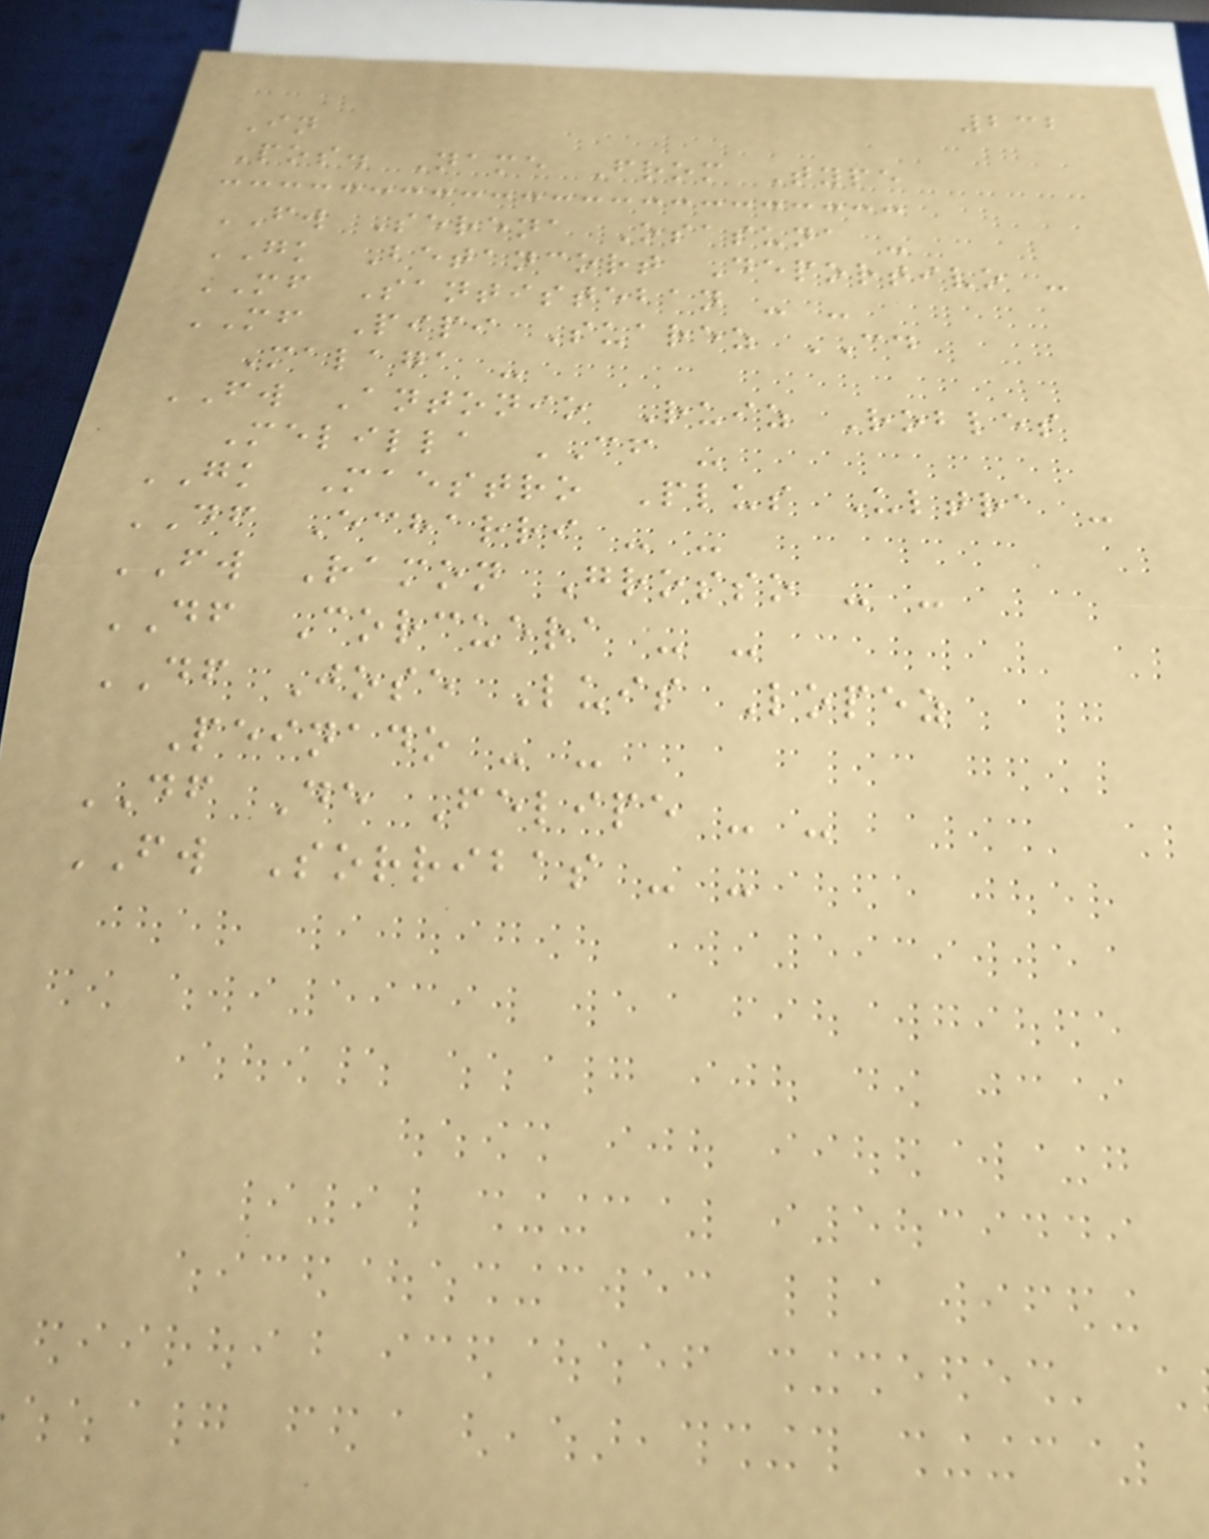232
In
Pos. Name From Type
FW Serena Osasuna -
GK Betancort Deportivo -
MF Santisteban - -
MF Pipi Suarez CD
Malaga -
FW Antonio Ruiz Robles
Melilla CF -
GK Maestro Plus Ultra -
DF Echarri - -
FW Ramon Grosso - -
DF Corcuera - -
DF Jose Luis Lopez
Peinado - -
DF De Felipe - -
FW Sorribas - -
